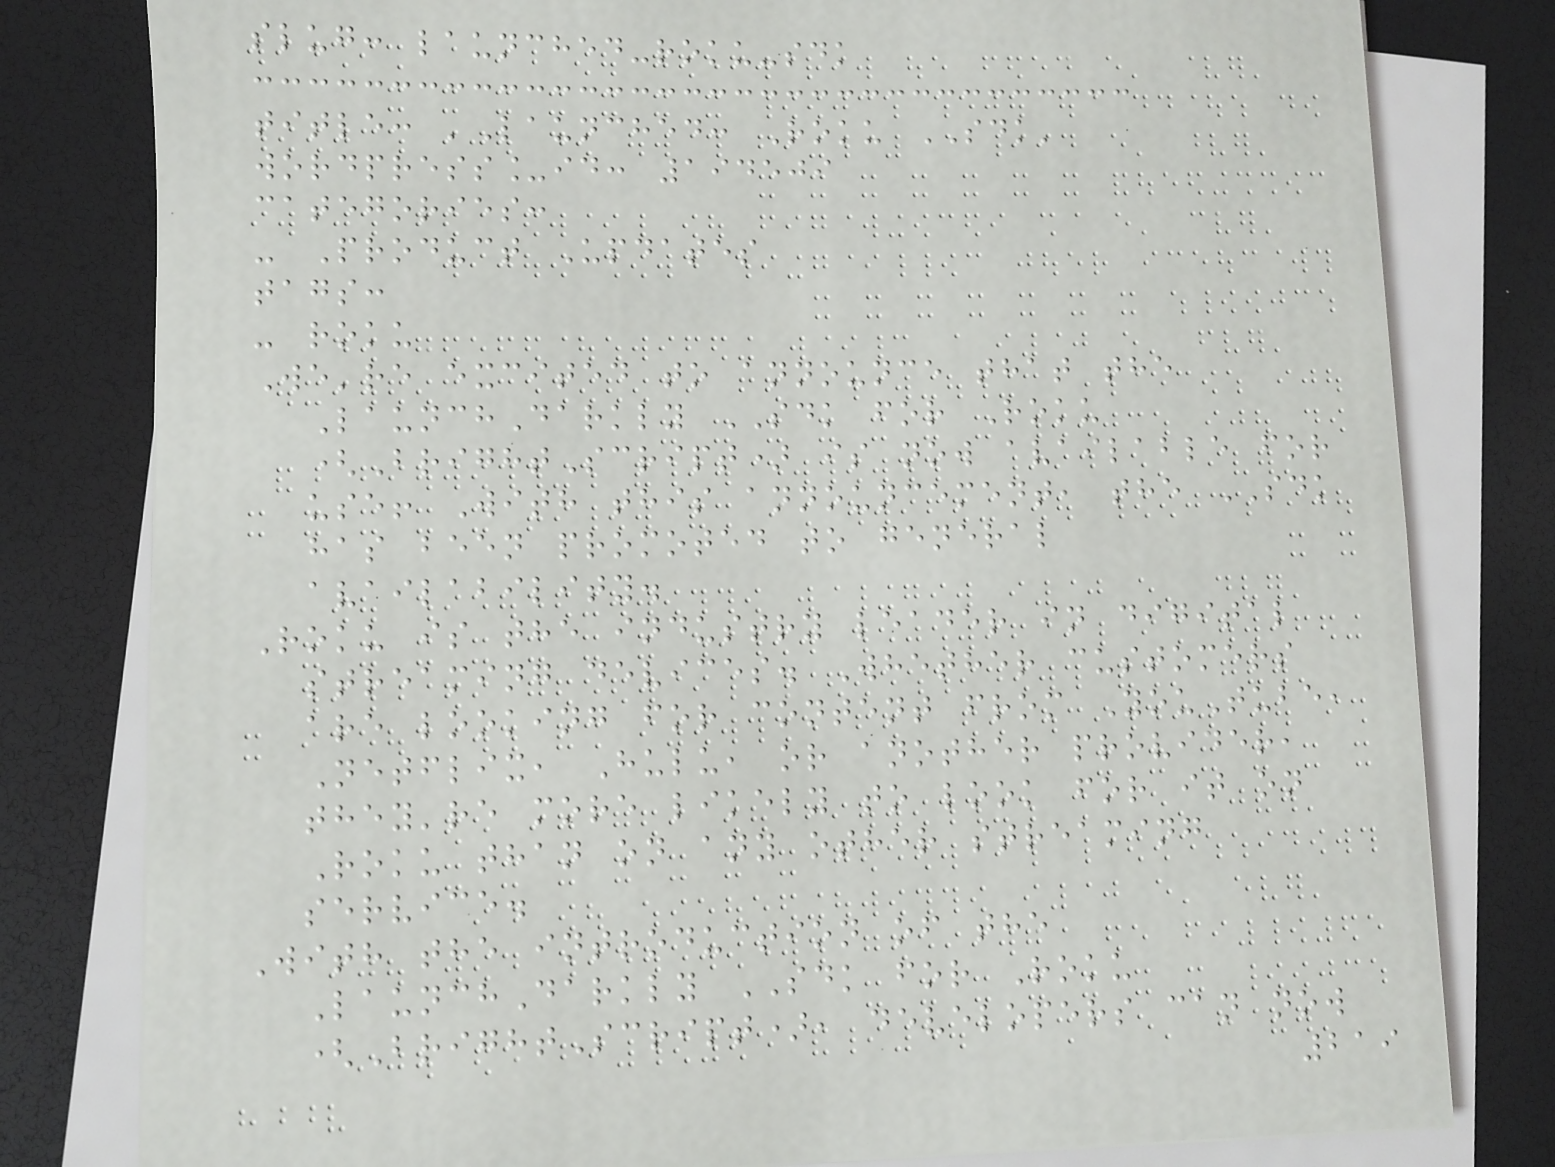slug: launched-roku-sdk
title: 'Launched: Roku SDK'
wordpress_id: 194509
categories:
- Product Updates
tags:
- roku
We're excited to announce that the
LaunchDarkly SDK for Roku
(BrightScript) is now available for
use! With this announcement, the SDK
has been promoted to general
availability.
Roku is the industry leader in digital
streaming devices. Whether customers
are looking for content from YouTube,
Netflix, Hulu, or another provider,
they're more likely to look for it on
Roku than on any other streaming
service.
With the introduction of the
LaunchDarkly SDK for Roku
(BrightScript), developers can now
219
